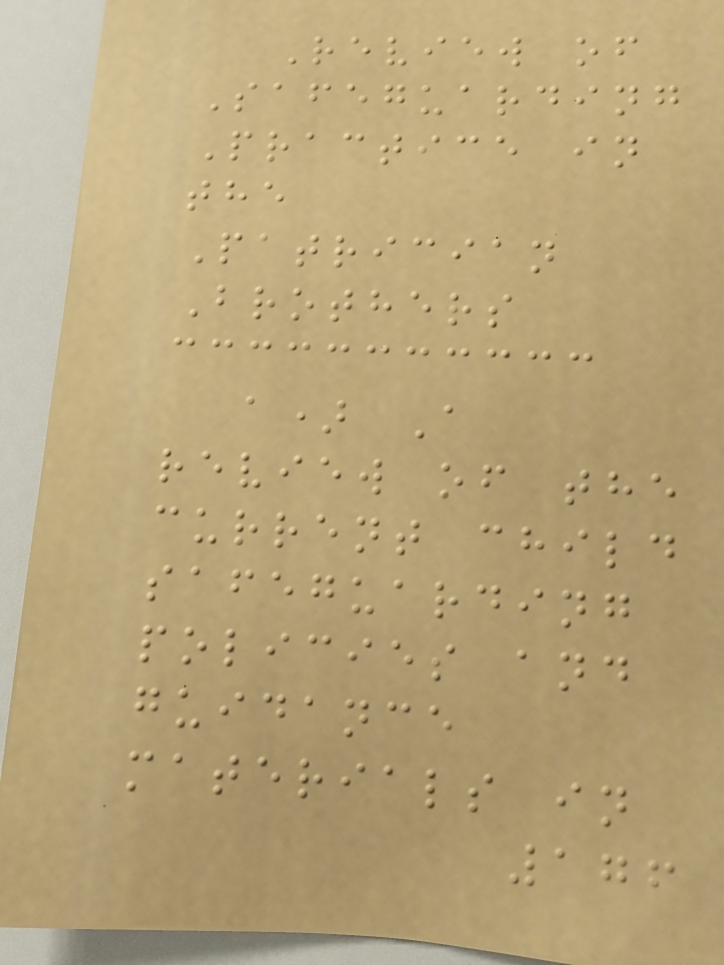Review of
Safeguarding
Practice in
the
Patrician
Brothers
a) A
review of the
current child
safeguarding
policies and
guidance
materials in
176
